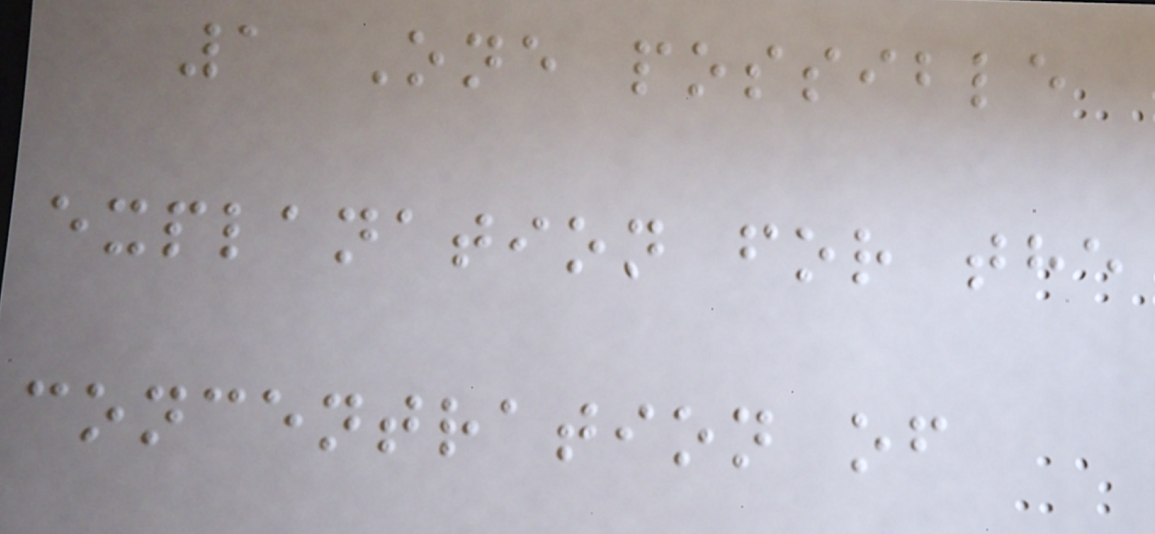1 One possible
explanation for the
concentration of
